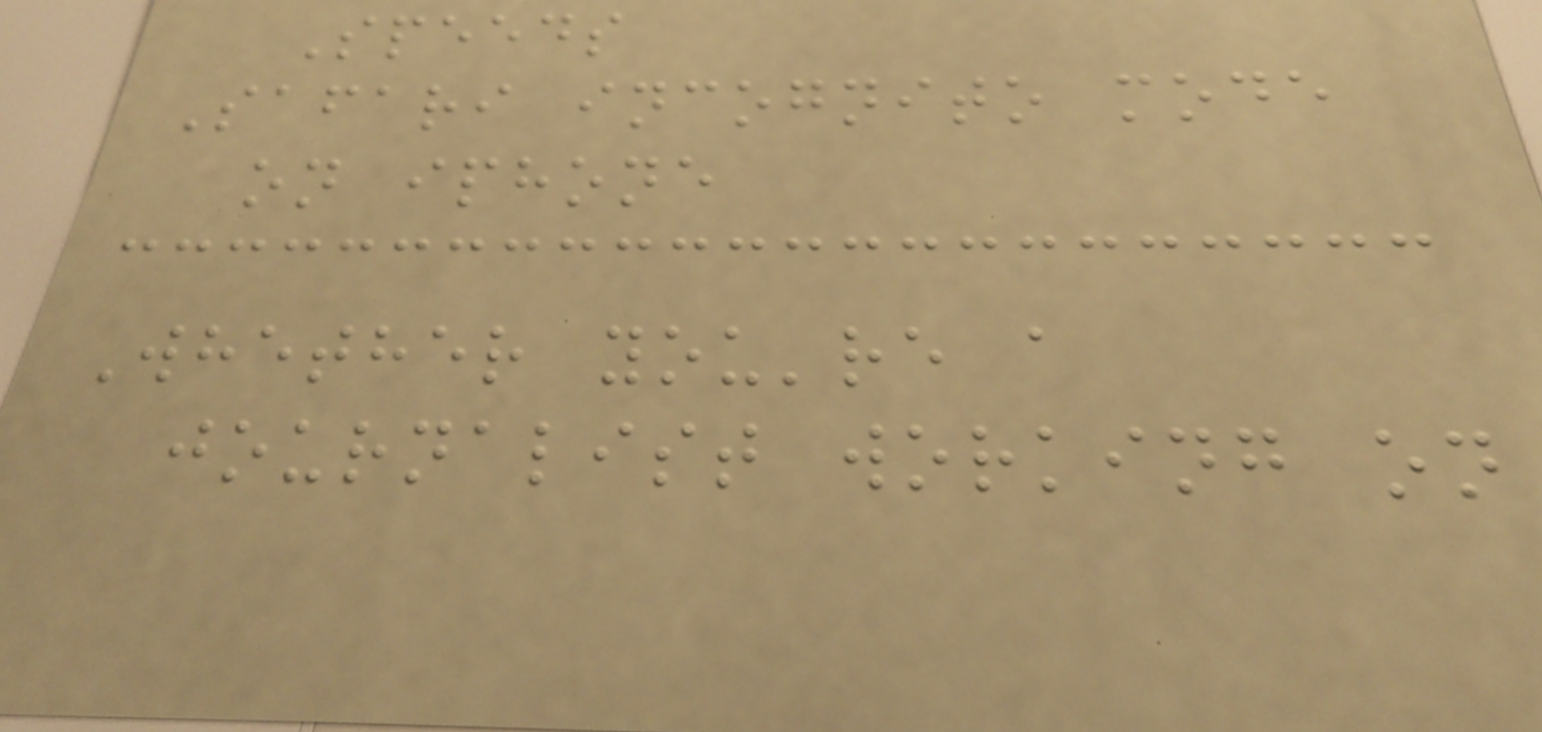Speeds
Safari incognito mode
on iphone
Whether you're a
journalist working on
